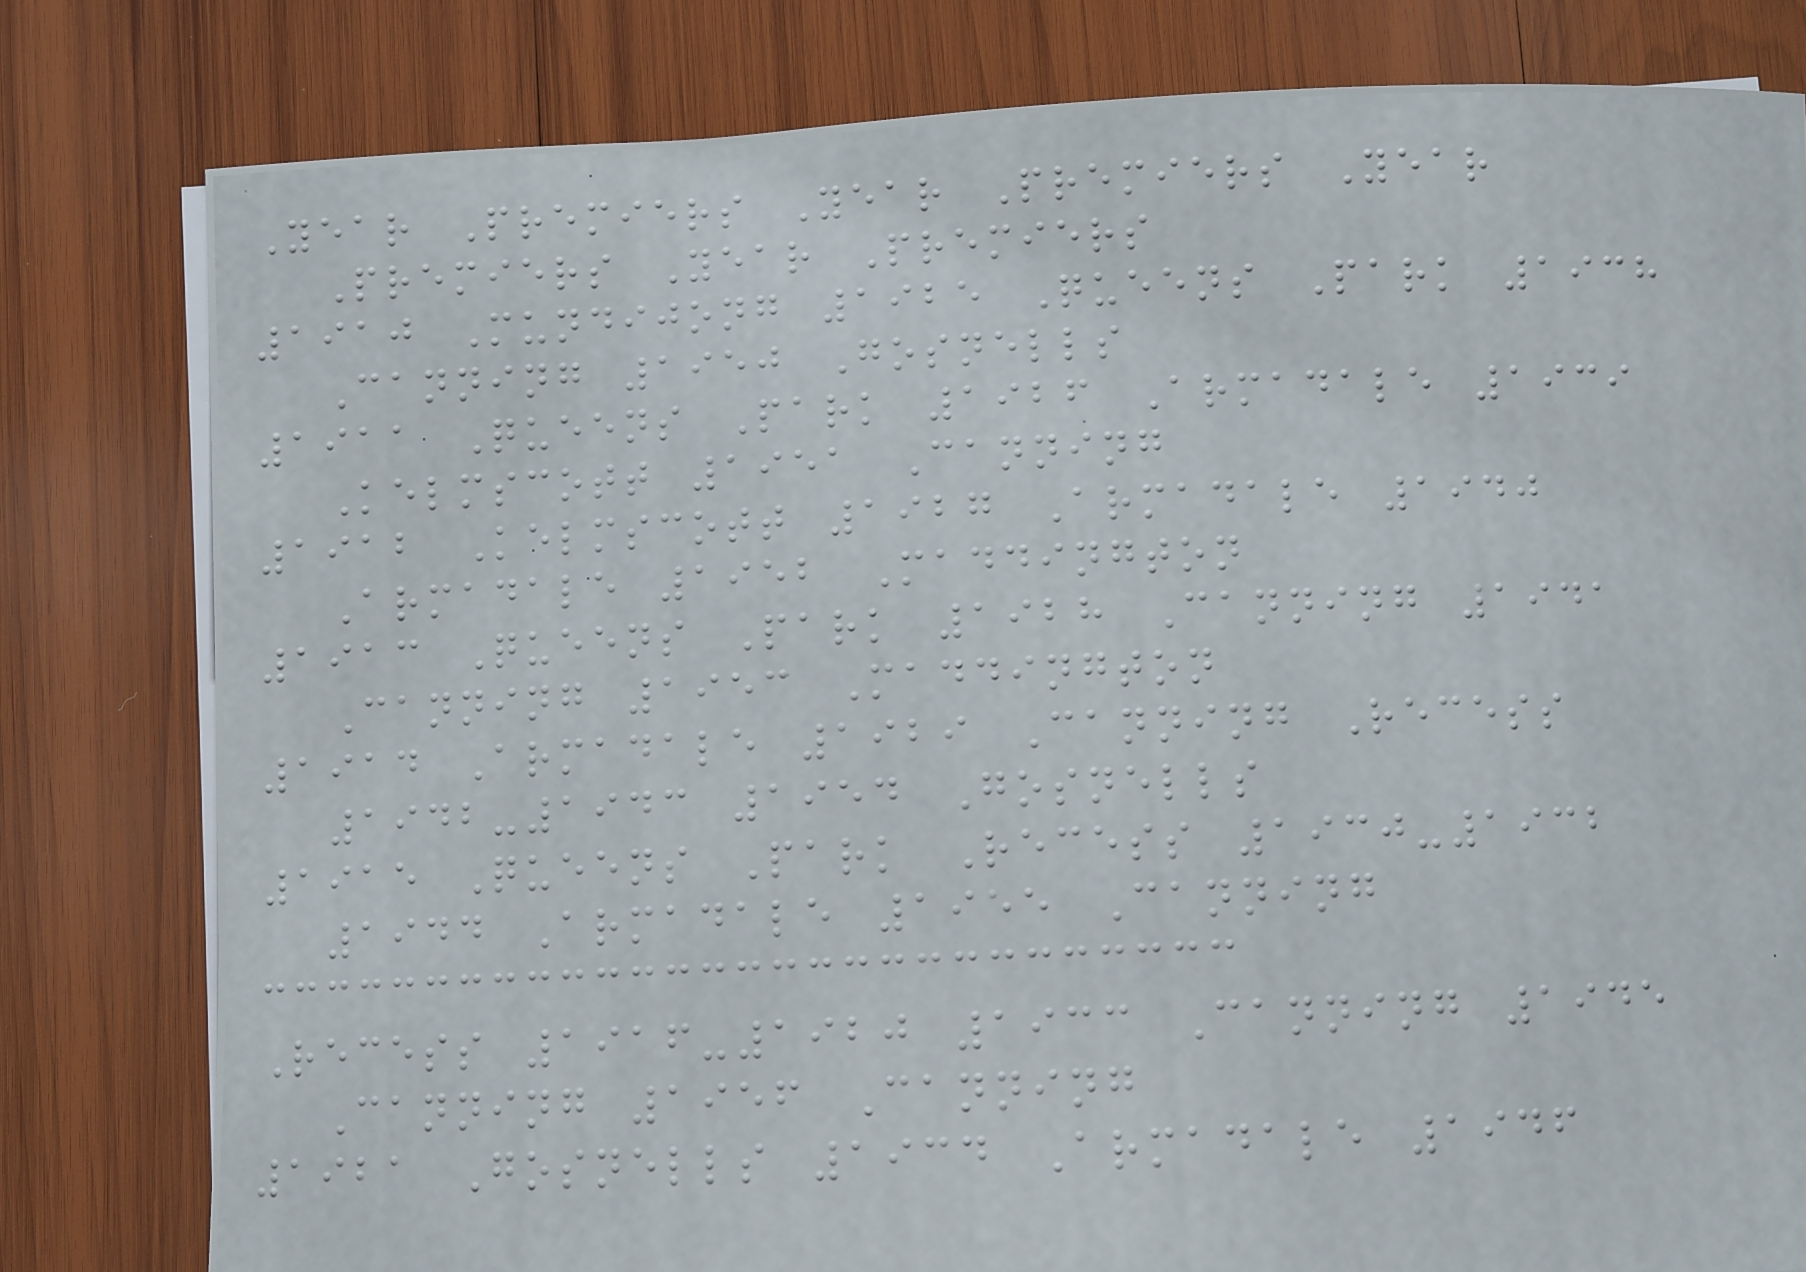Year Premiers Year Premiers Year
Premiers Year Premiers
1910 Mundijong 1925 Queens Park 1938
Canning 1950 Gosnells
1911 Queens Park 1926 Armadale 1939
Kelmscott 1951 Canning
1912 Kelmscott 1927 Armadale 1940
Armadale 1952 Maddington
1913 Queens Park 1928 Canning 1941
Canning 1953 Maddington
1914 Armadale 1929 Canning Recess
1942-1943 1954 Gosnells
1915 Queens Park Recess 1930-1932
1944 Armadale 1955 Canning
Recess 1916-1920 1933 Canning 1945
Canning 1956 Canning
1921 Gosnells 1934 Armadale 1946
